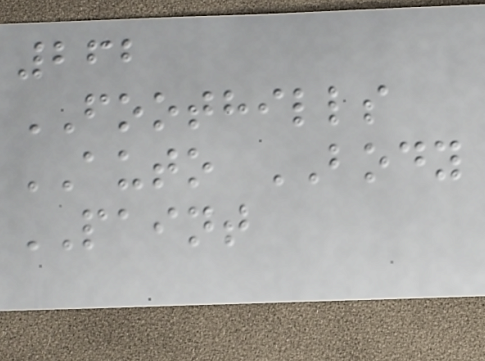262
FOOTHILLS
AUTO BODY
PAINT
